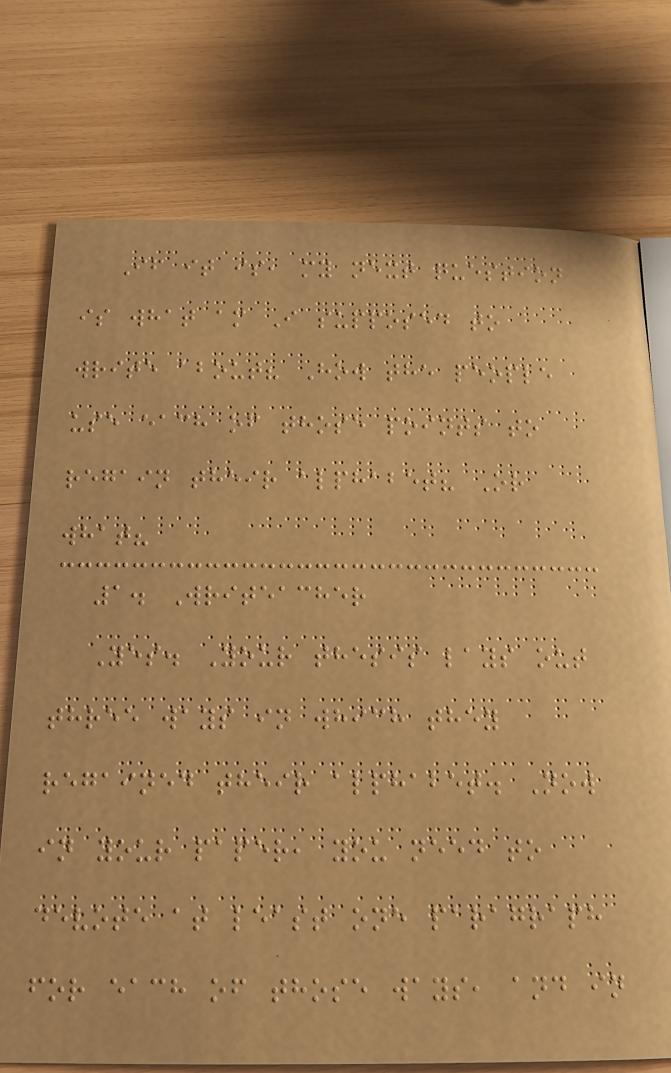If it is, my next question
is what am I supposed to
write about? How the people
use each of those points to
regain their alphabet? Or
what?
1. Writeacher
Yes. Your thesis lays out
three ways in which they
regained their alphabet. Now
in your paper, you need to
devote at least one paragraph
for each of those ways, and in
